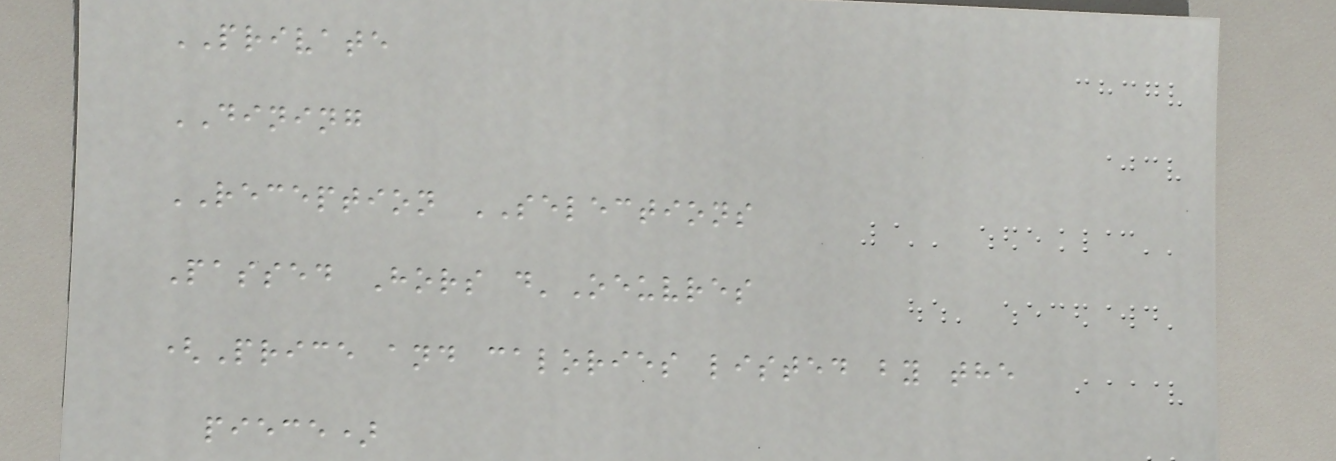PRIVATE
DINING
RECEPTION SELECTIONS
Passed Hors d'Oeuvres
(Price and calories listed by the
piece)
